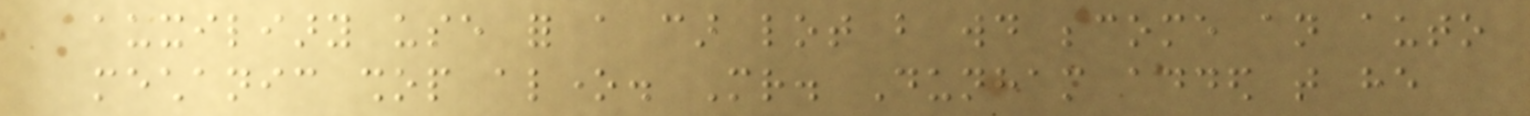auxiliary use for a car lot but would become an auto
mechanic shop alone. Mr. Dunham added that he
